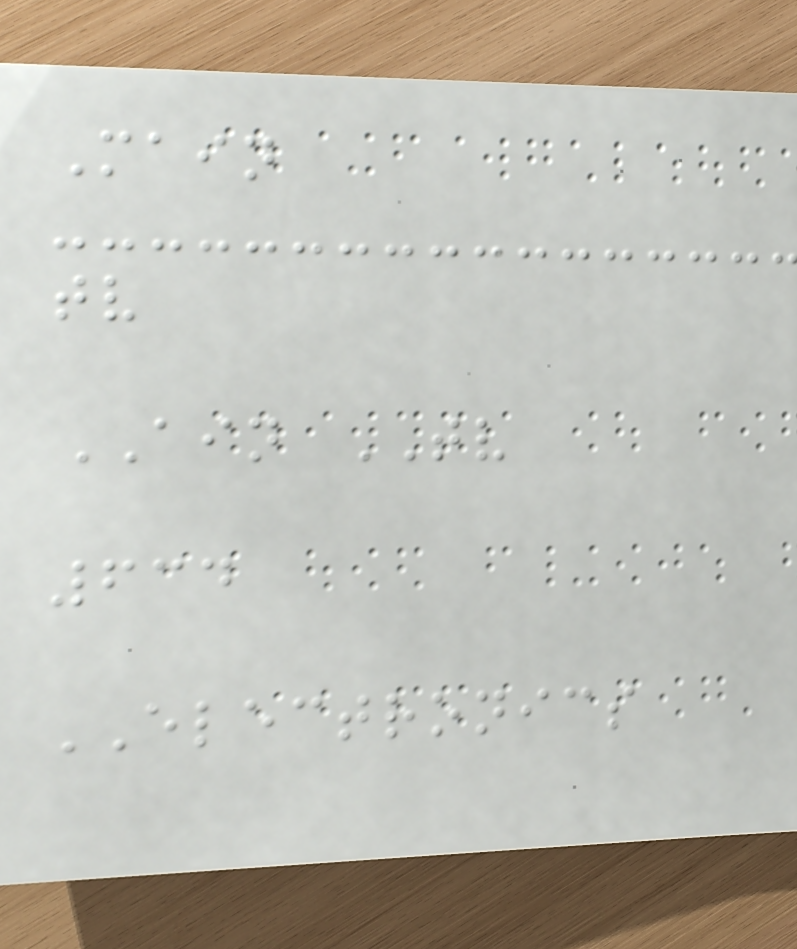Main
tv
AIN TV
634
ELECTRONICS
